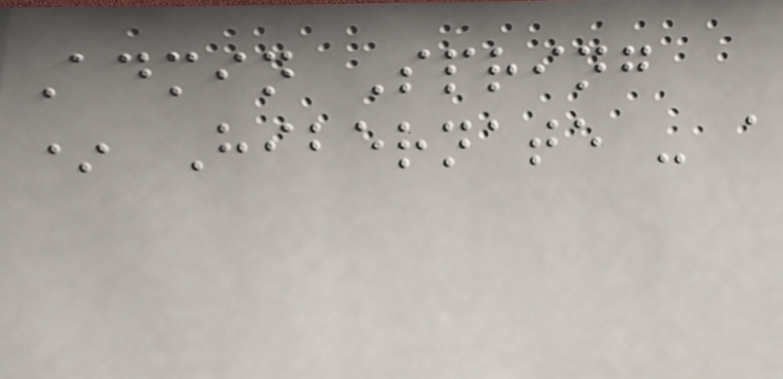Admin Spring
* Hibernate - a
